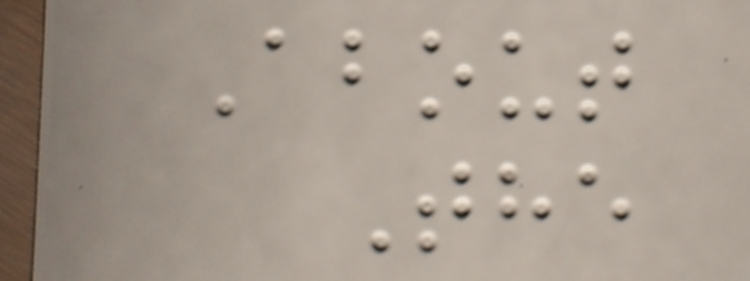About
The
